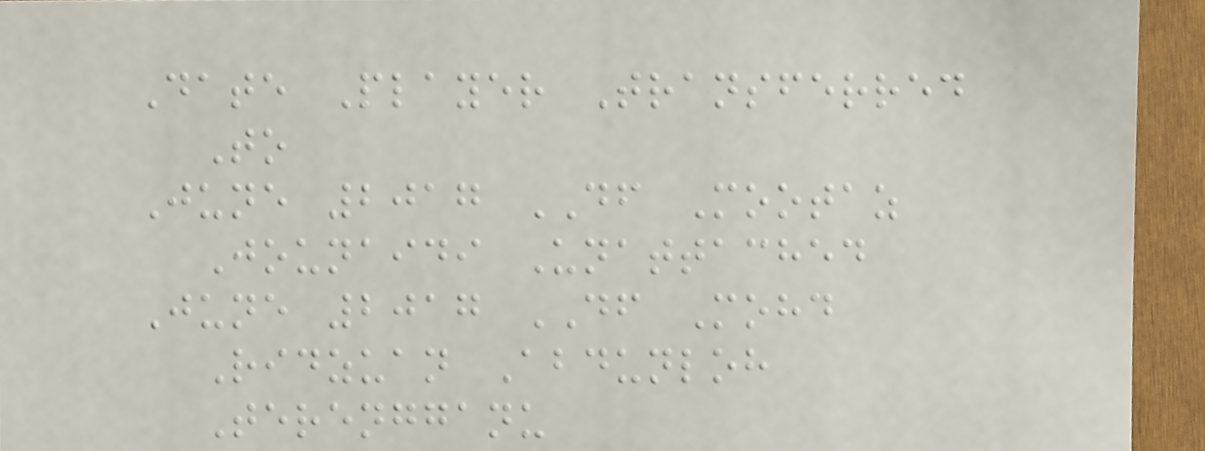Date Player Transferred
To
June 2017 DF Mootaz
Jounaidi Unattached
June 2017 DF Mohd
Ridzuan Abdunloh
Terengganu
